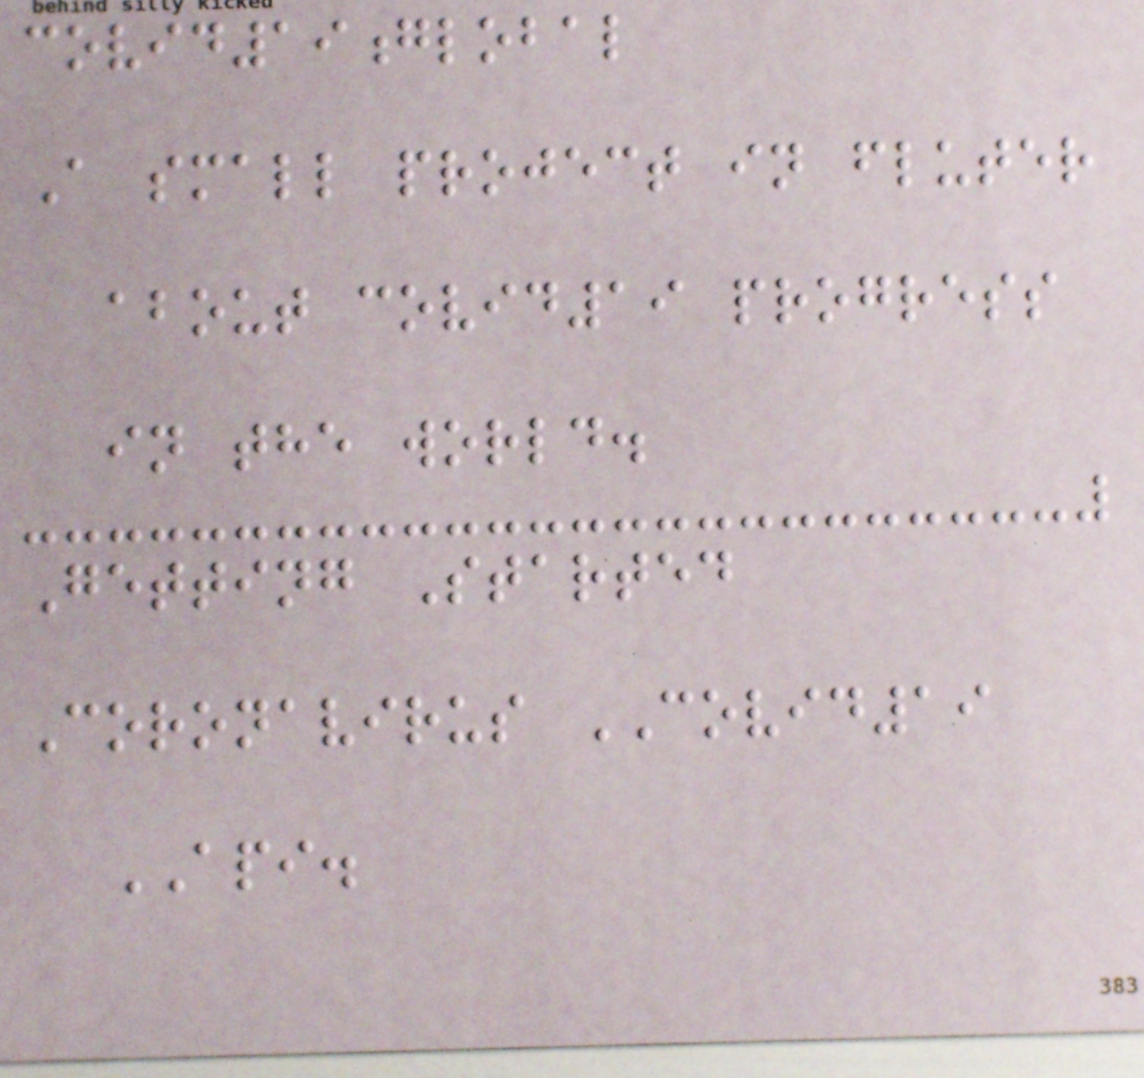covid19global
A small project in fluter
about covid19 progress
in the world.
Getting Started
Coronavirus COVID19
API.
